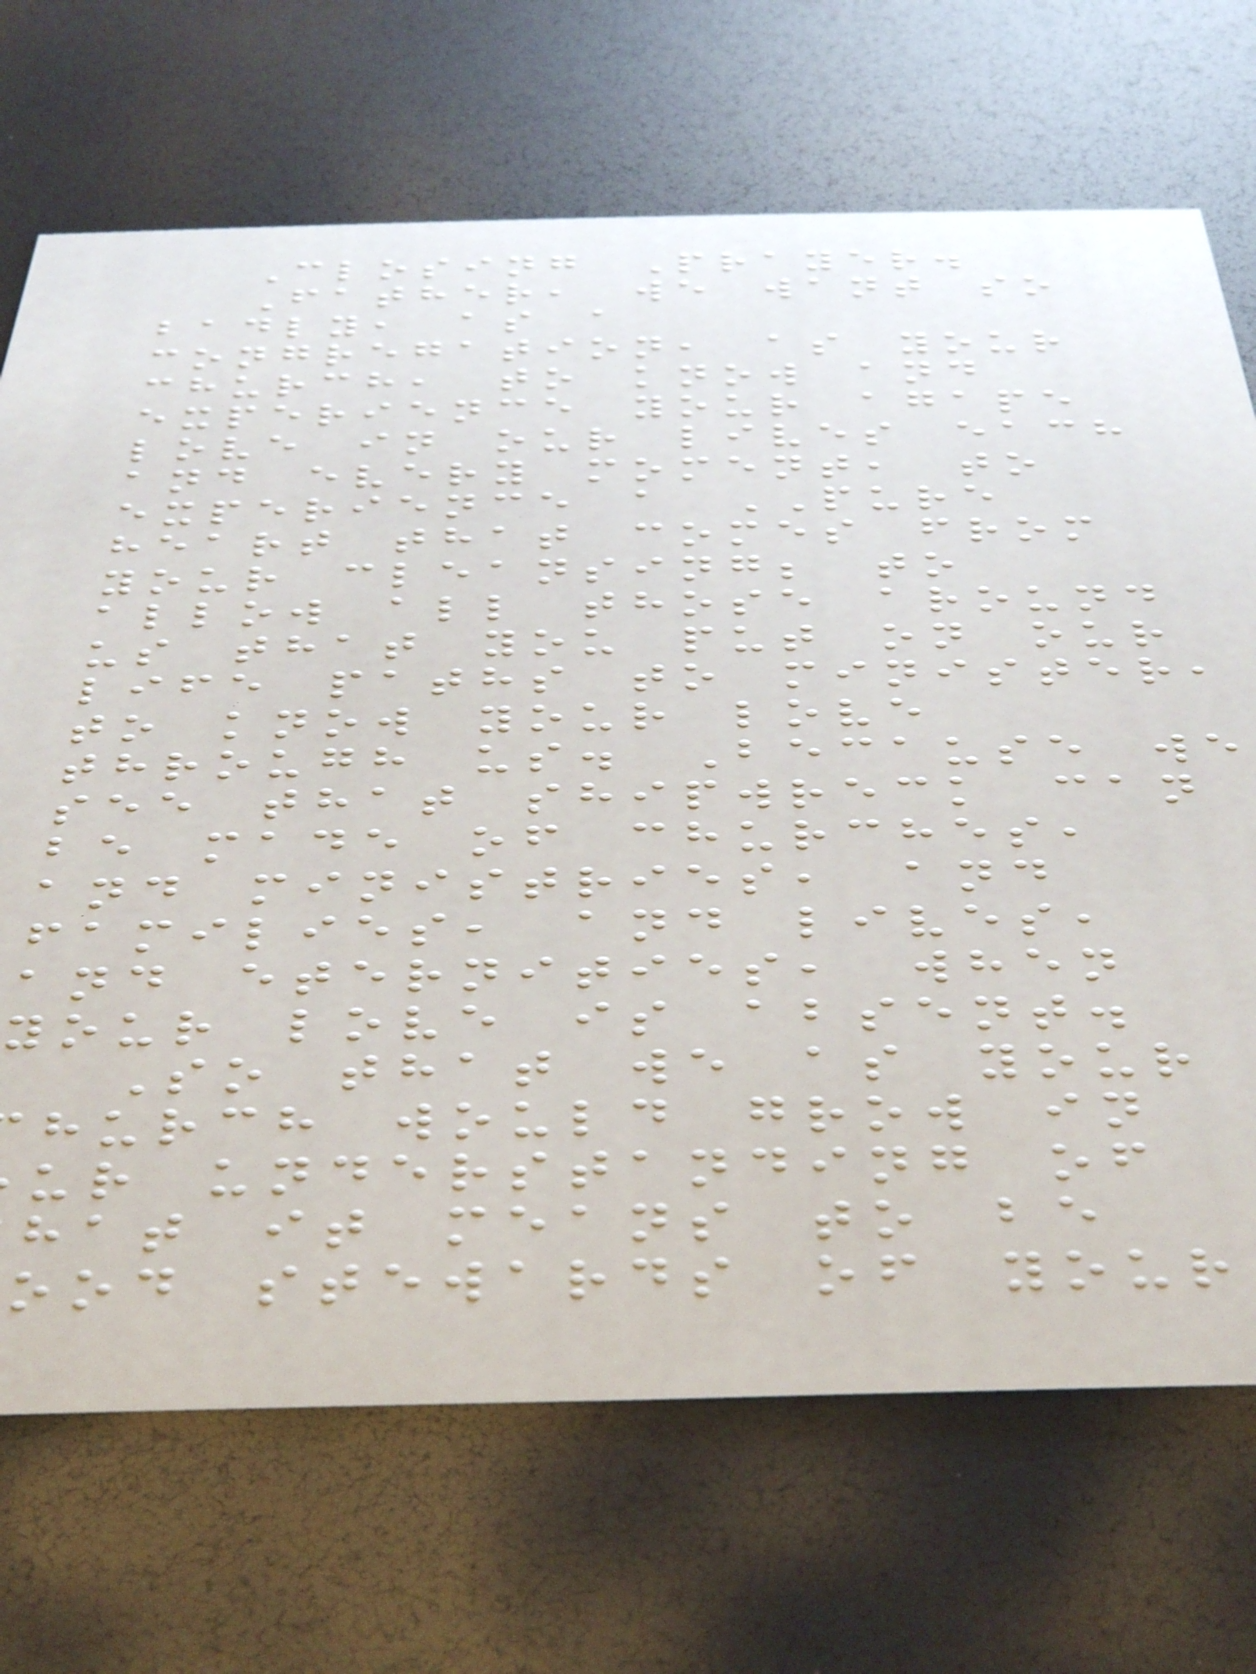Closing Prayer.
Father, we want so
badly, as a
congregation, as your
church, to know and
experience your agape
love in our lives each
and every moment, to
experience a PURE
heart that comes from
your cleansing; to
allow all those around
us that you put on our
life paths to minister,
to know your love
through us. Because we
see that shipwreck can
be made of churches,
and ministries, and
families, and lives,
and eternities, when
your love is absent.
So that we as your
hurch would grow in
ur understanding of
hat it means to be
ood stewards of your
